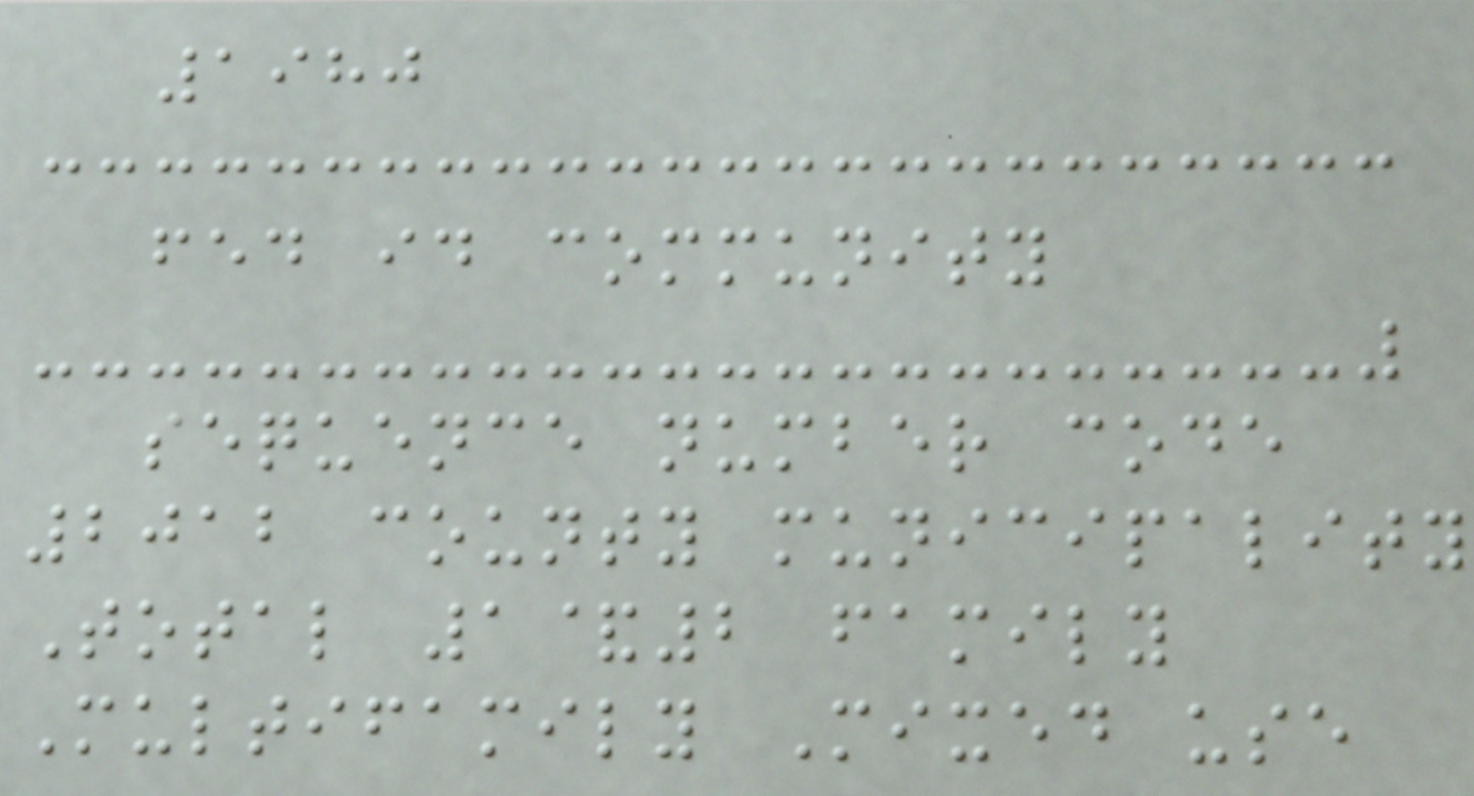1980
fed id community
sequence number code
2012 county municipality
Total 1&2 family
Multifamily Mixed use
